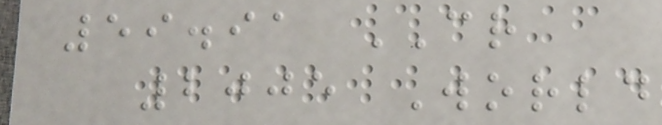59.91 CR
2005 World
